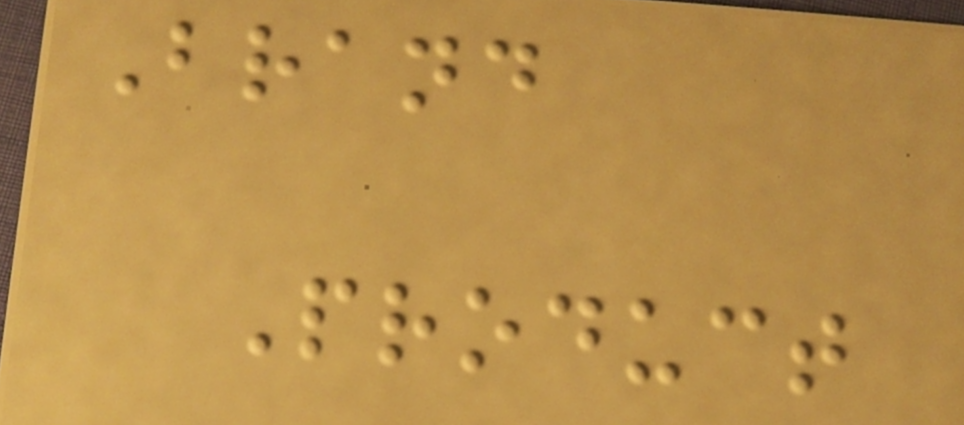Brand
Product
